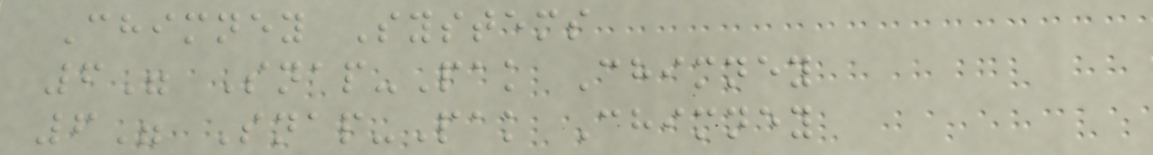Chimney Systems
6" Snap-Pak Chimney
6" Snap-Pak Chimney
